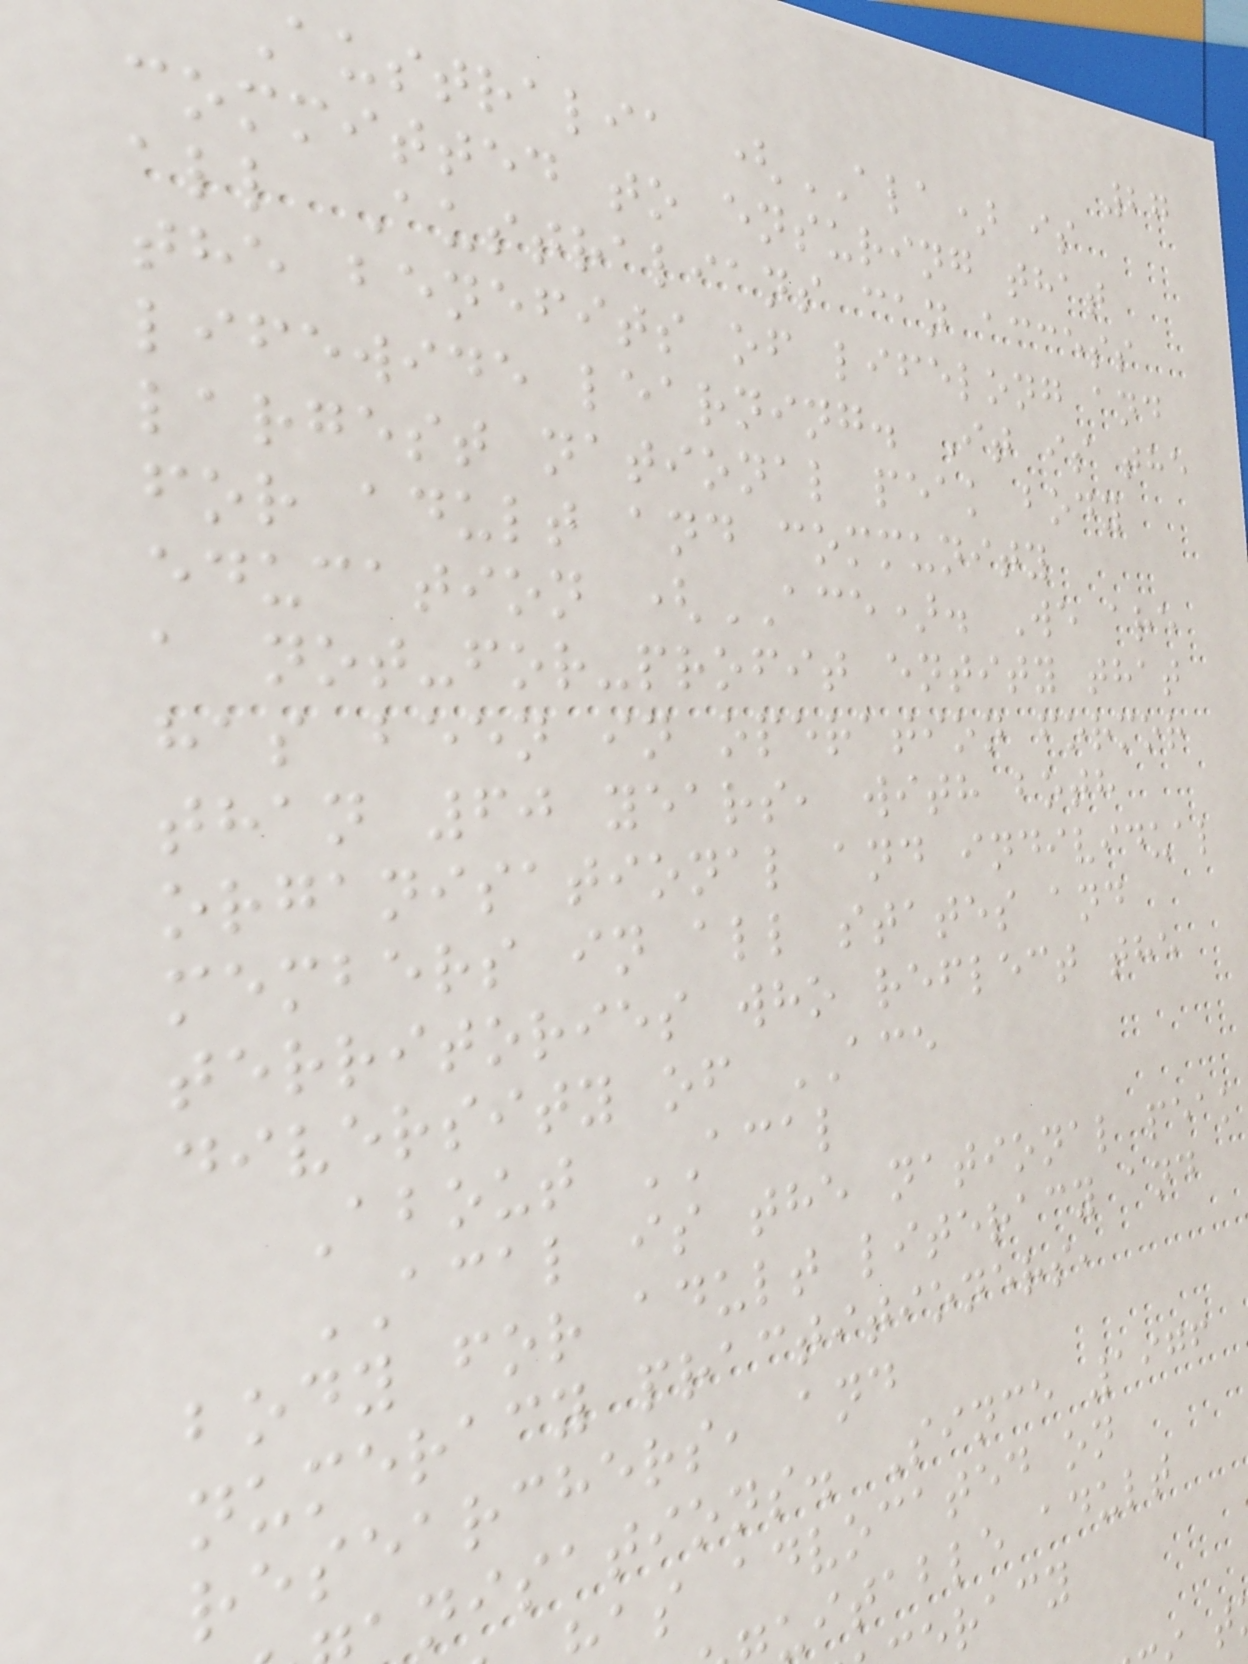27
australia (ALA) is
committed to ensuring that
all Australians can access
the benefits of lifelong and
lifewide learning. It is the
largest national peak body
for adult and community
education (ACE). We are
a not-for-profit entity that
has been in operation formor
than 60 years, with both
organisational and individual
members in all states and
territories who reflect the
diversity of ACE
About ACAL
ACAL is the national peak
body for adult literacy and
numeracy practitioners,
researchers, and
nisations. Since 1976
as advocated on
uitable adult
